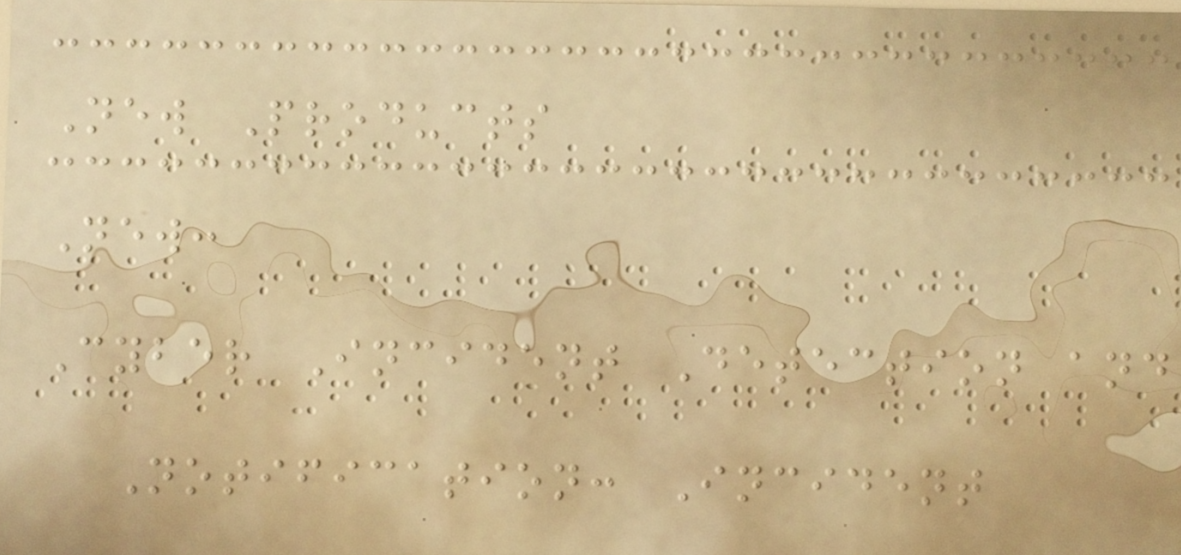New Products
New:
Cyber Incident Detection and
Notification: Incident
